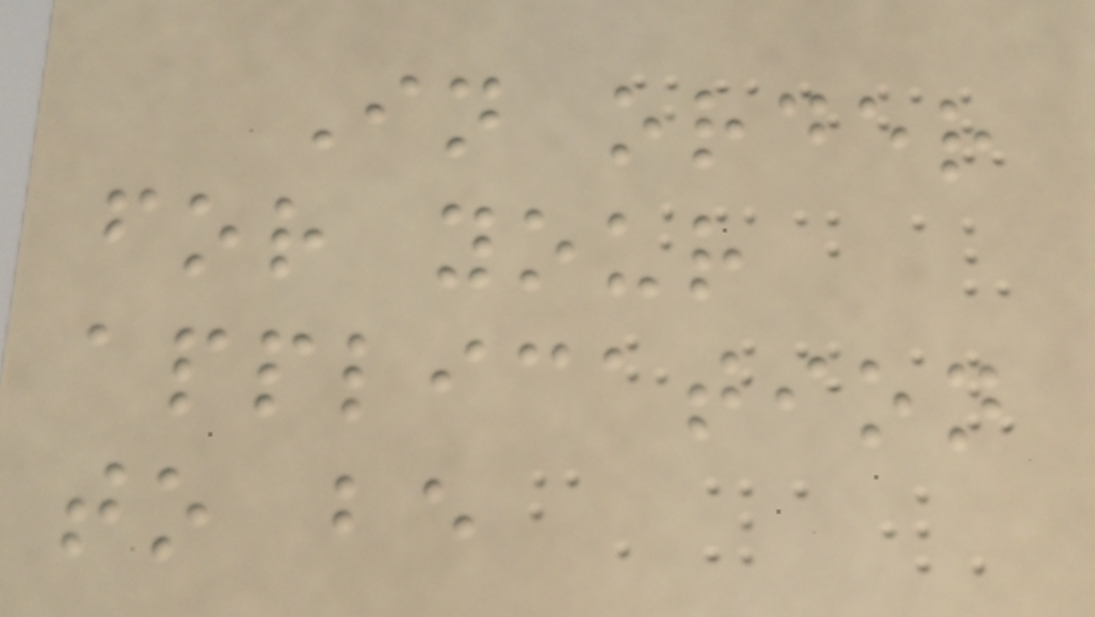In order
for your
application
to be
